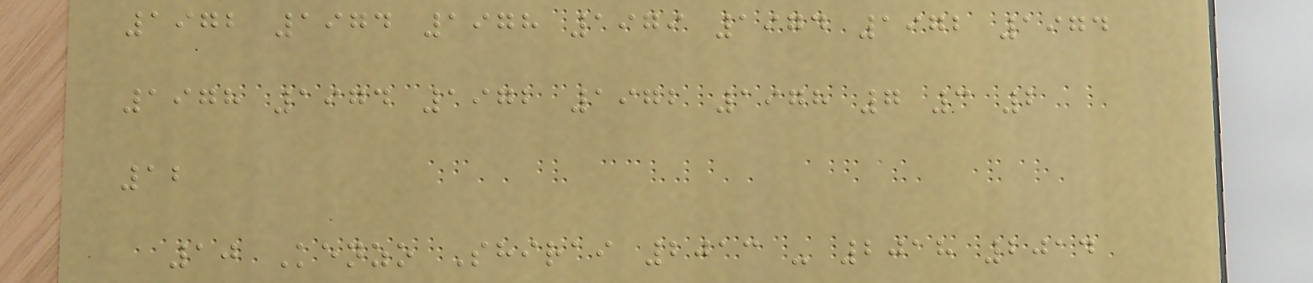1972 1974 1978 1979 1974 1972 1974
1978 1974 1972 1972 1978 7 3 2
12
10 Kenzo Shirai 2013 - 2018 2014
